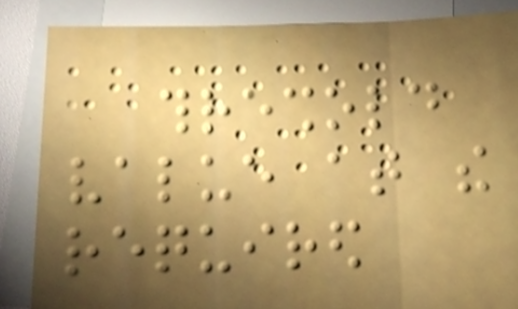threshold
value at the
required
